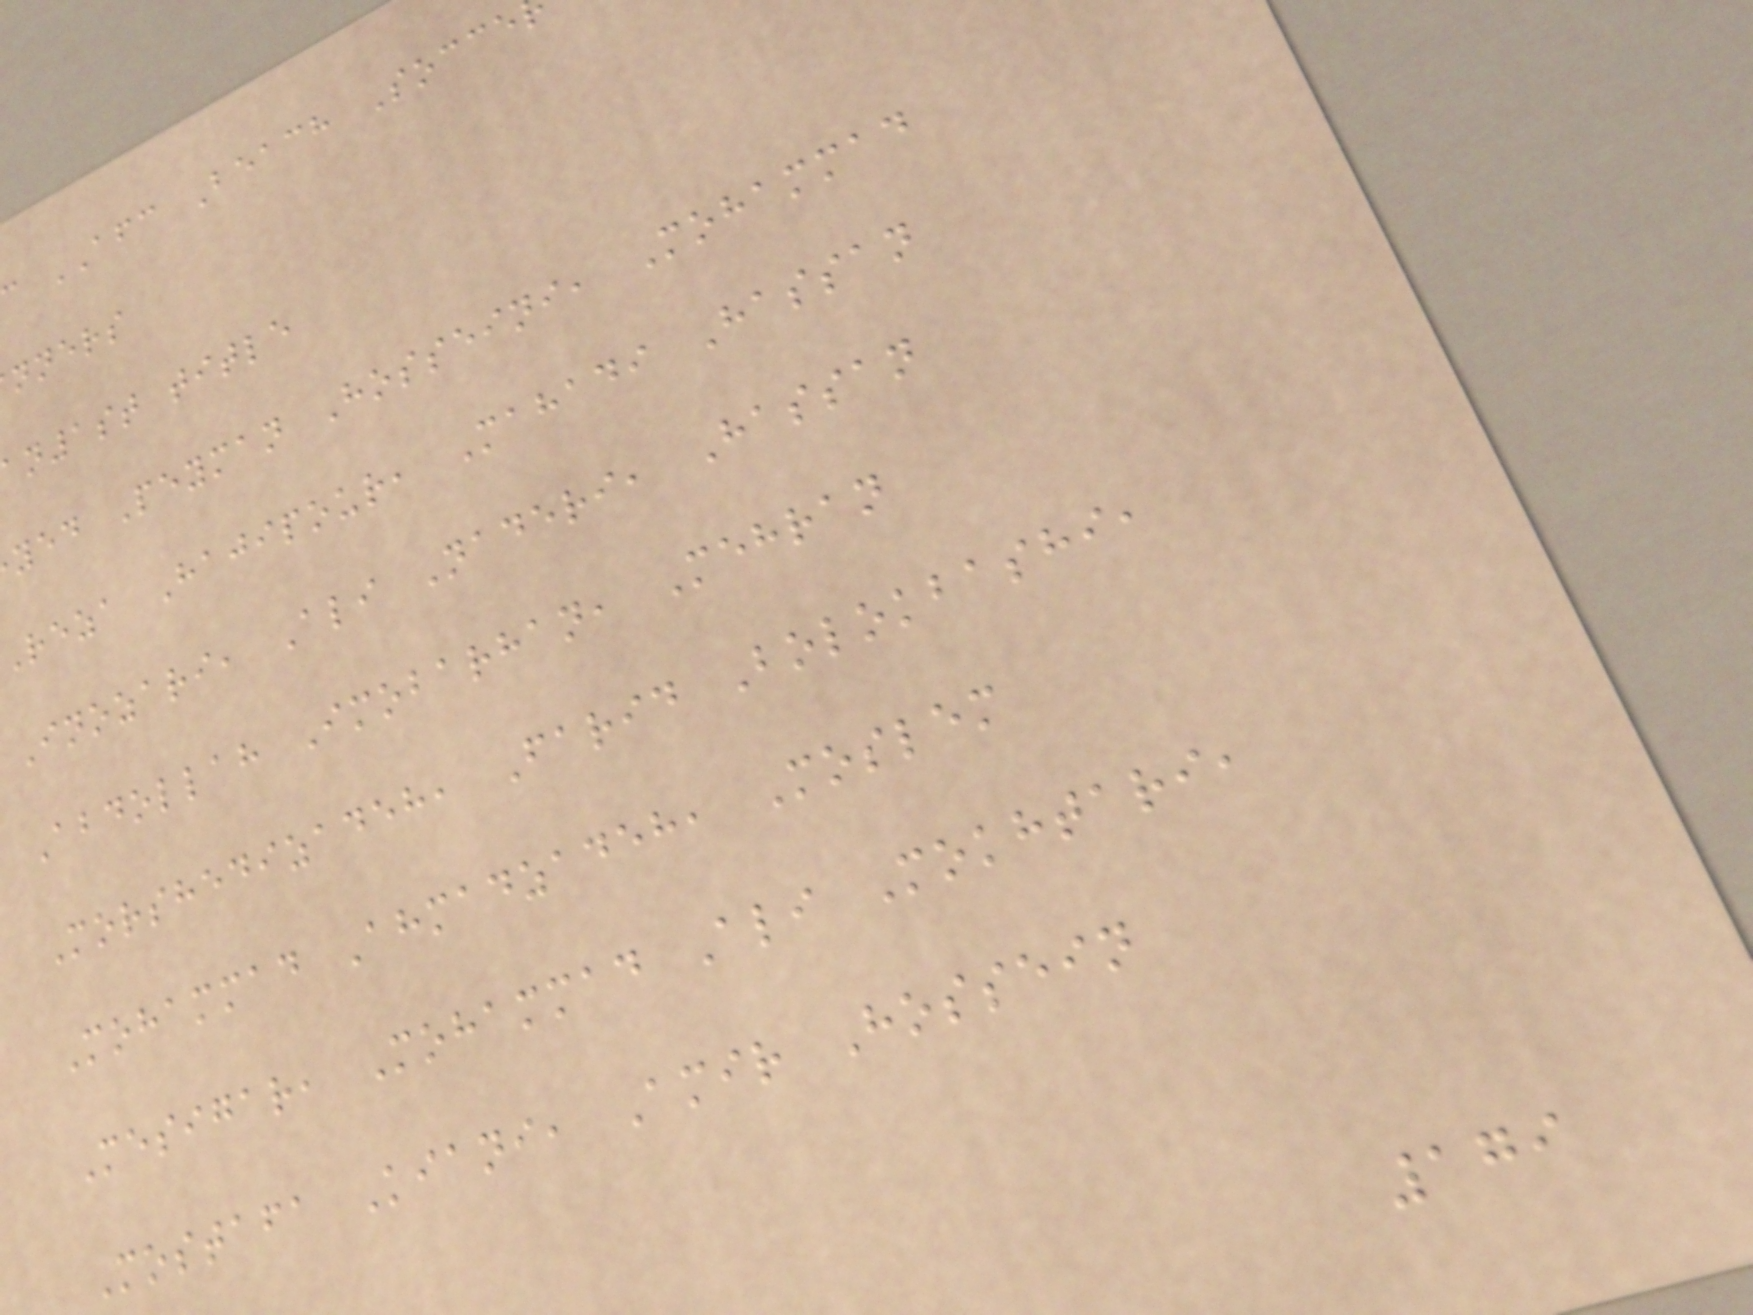AFC Beach Socce
nners
n1st title
yed Peyman Hosseini, Mohammad
Reza Hajipour, Mahadi Hassan
Inozari, Ali Naderi, Hassan
Abdollah Imobarhan, Mehran
Morshedizadeh, Farid Bolokbashi,
Mohammad Ahmadzadeh, Moslem
Mesigar, Mohammad Ali Mokhtari,
Mostafa Kiani, Amir Hossein
179
